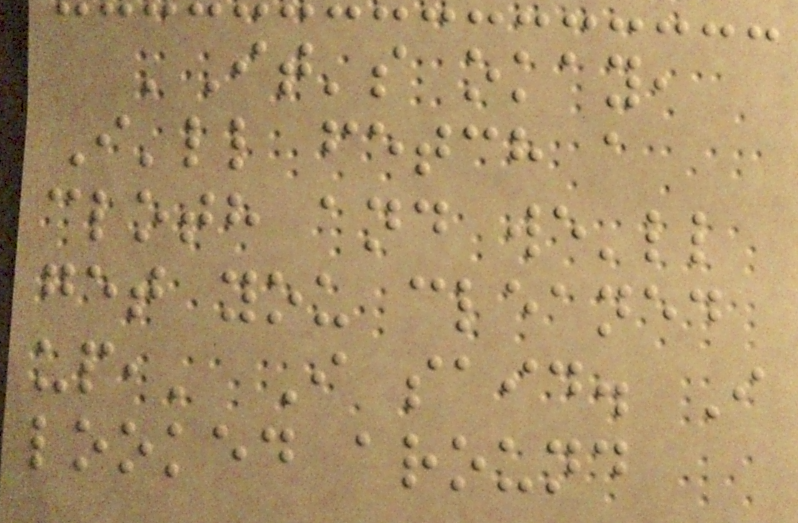'It's okay,
I'll fetch a
cloth and we'll
get you cleaned
up,' I said. I
looked around
